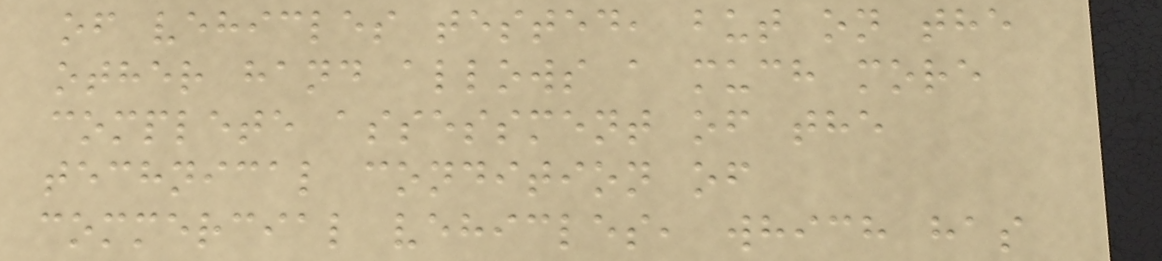of vehicles tested, but on the
other hand allows a much more
complete assessment of the
technical condition of
commercial vehicles, which has
